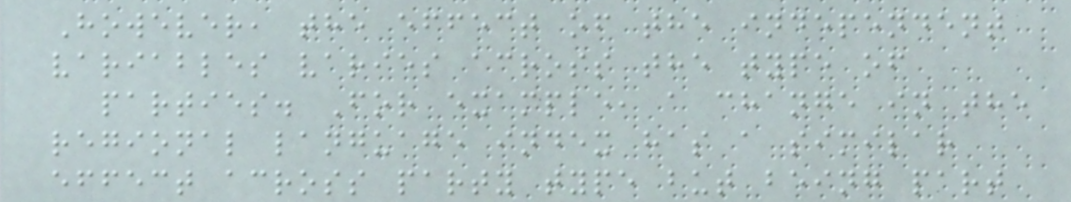However, the effect of the independent
variables varies across the type of
parties. For example, a change in the
regional language index has a similar
effect across party type but being part
